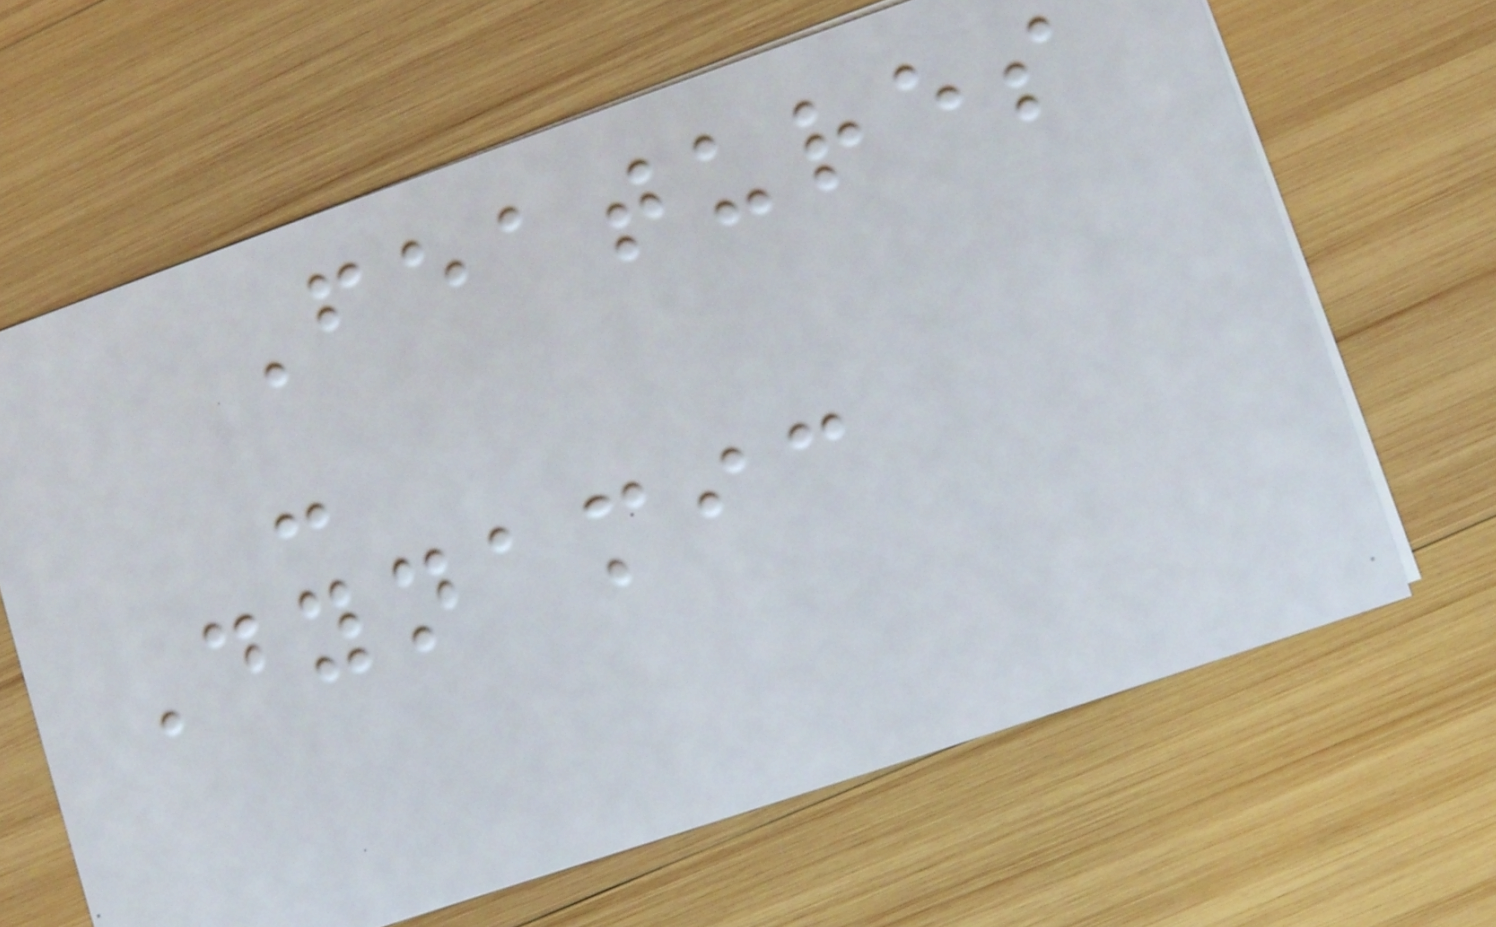Features
-
Dynamic
